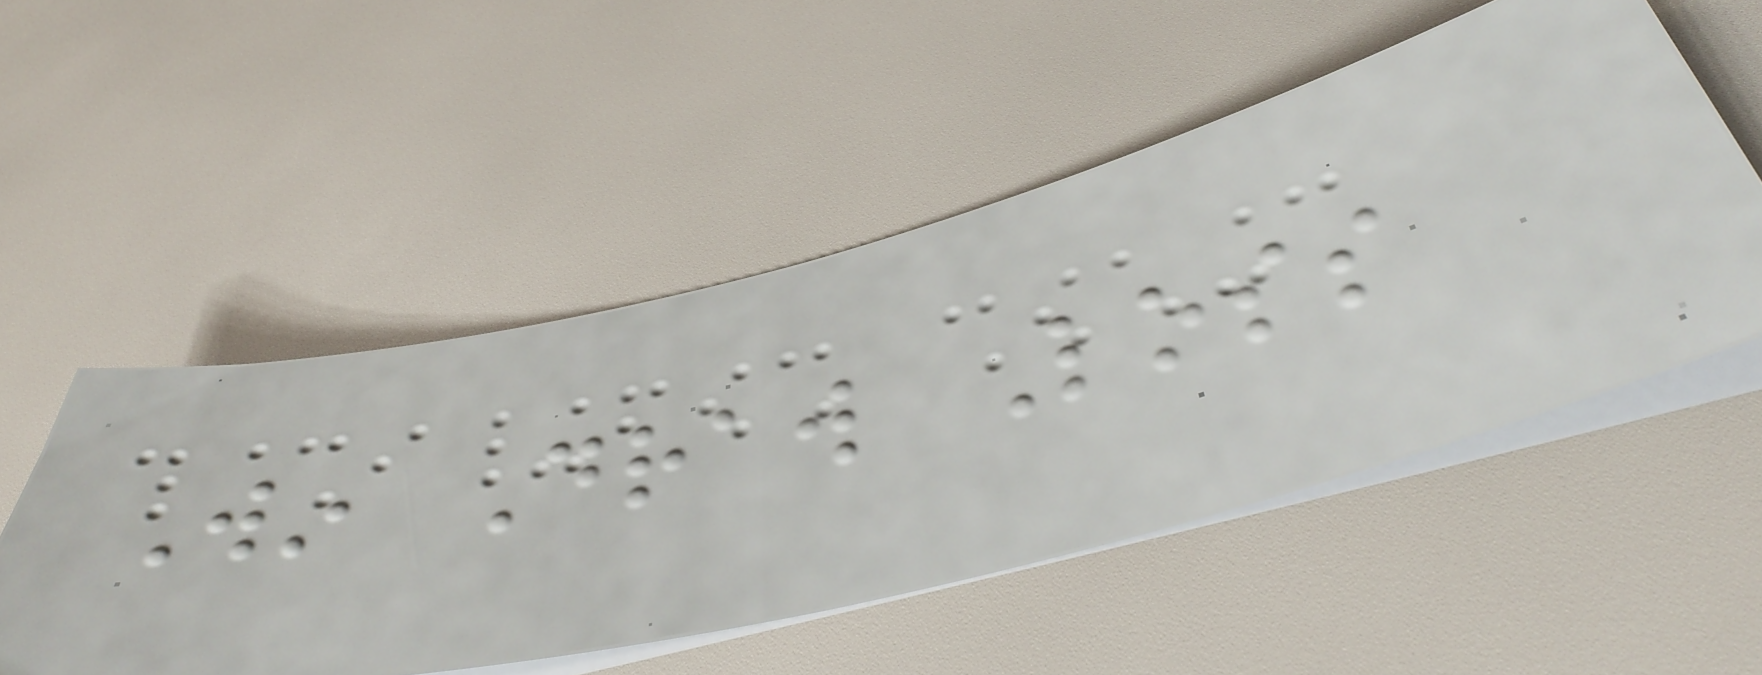Win Draw Loss
